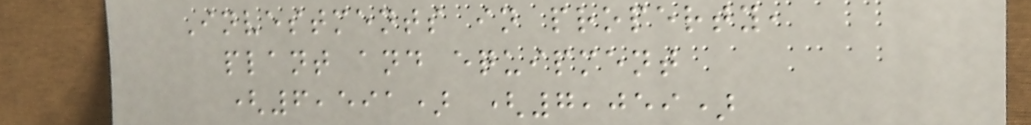Investments in property,
plant and equipment
(6,591) (7,059)
